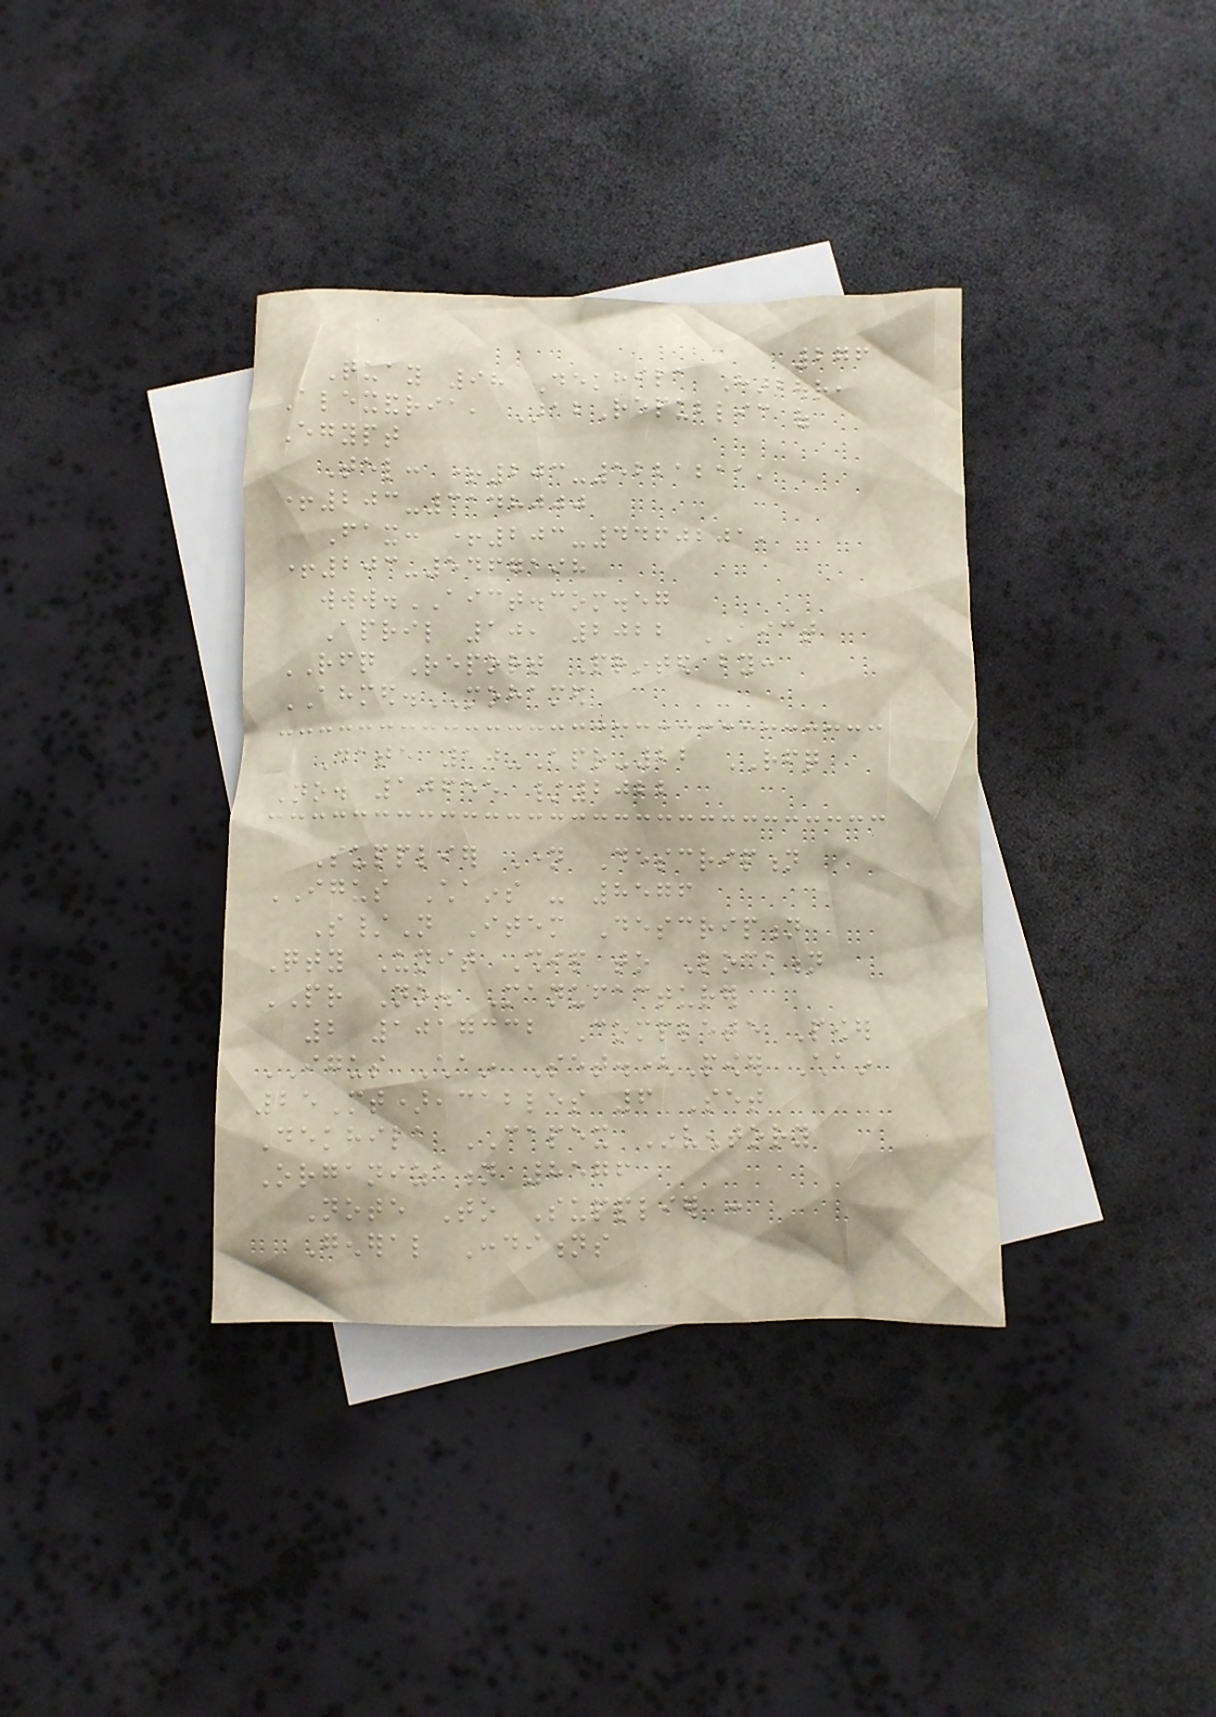276
Quay 98 Dekhila Harbour,
Alexandria, ArabRepublic of
Egypt
Tel: +203-5221211,
+203-3148000
Fax: +203-4460201,
+203-5467198
www.AICT.com.eg
April 10, 2022 AICT
RFQ Report Printed by:
AHMED.MOHAMED
Date 10-Apr-22 RFQ
No. 10655 /2022
Supplier Name Description
IGUS Chains - 8576
S/N Item Description
Qty Unit Ship to Location
PR No. Manufacturer
2 1017332 Complete Power
IGUS Chain Set.(Power Chain
25Mt),cables 6 Set
Dekhila CAPEX Inventory
Organization 8576
Note To Supplier :
General Conditions
